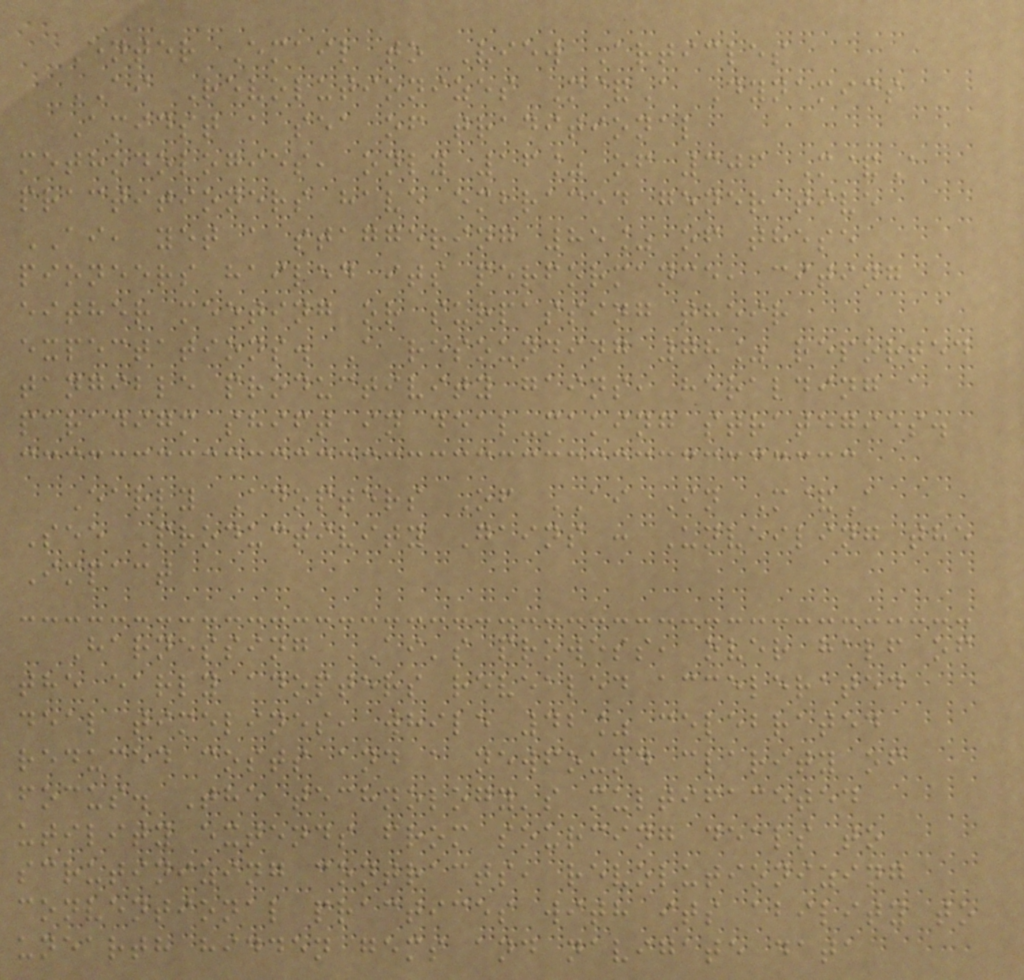Enter Email to View Articles
AI Revolutionizes M&A Dynamics
Amidst a sea of traditional
methodologies, only 16% of 306 M&A
practitioners have embraced generative
AI, yet a staggering 85% of these
pioneers hailed its performance, citing
either meeting or surpassing their
expectations. A resounding 78% reported
tangible productivity gains, heralding a
paradigm shift in deal-making strategies.
Early Adopters Of AI In M&A
See Productivity Gains : Unveiling the
Impact
Harnessing AI's prowess, over half of
the early adopters revealed accelerated
deal timelines, while 42% celebrated
reduced costs and a newfound clarity of
focus. The technology's multifaceted
utility extends from sourcing deals to
scrutinizing contracts, revolutionizing
conventional practices with its ability to
unearth hidden gems and navigate data
